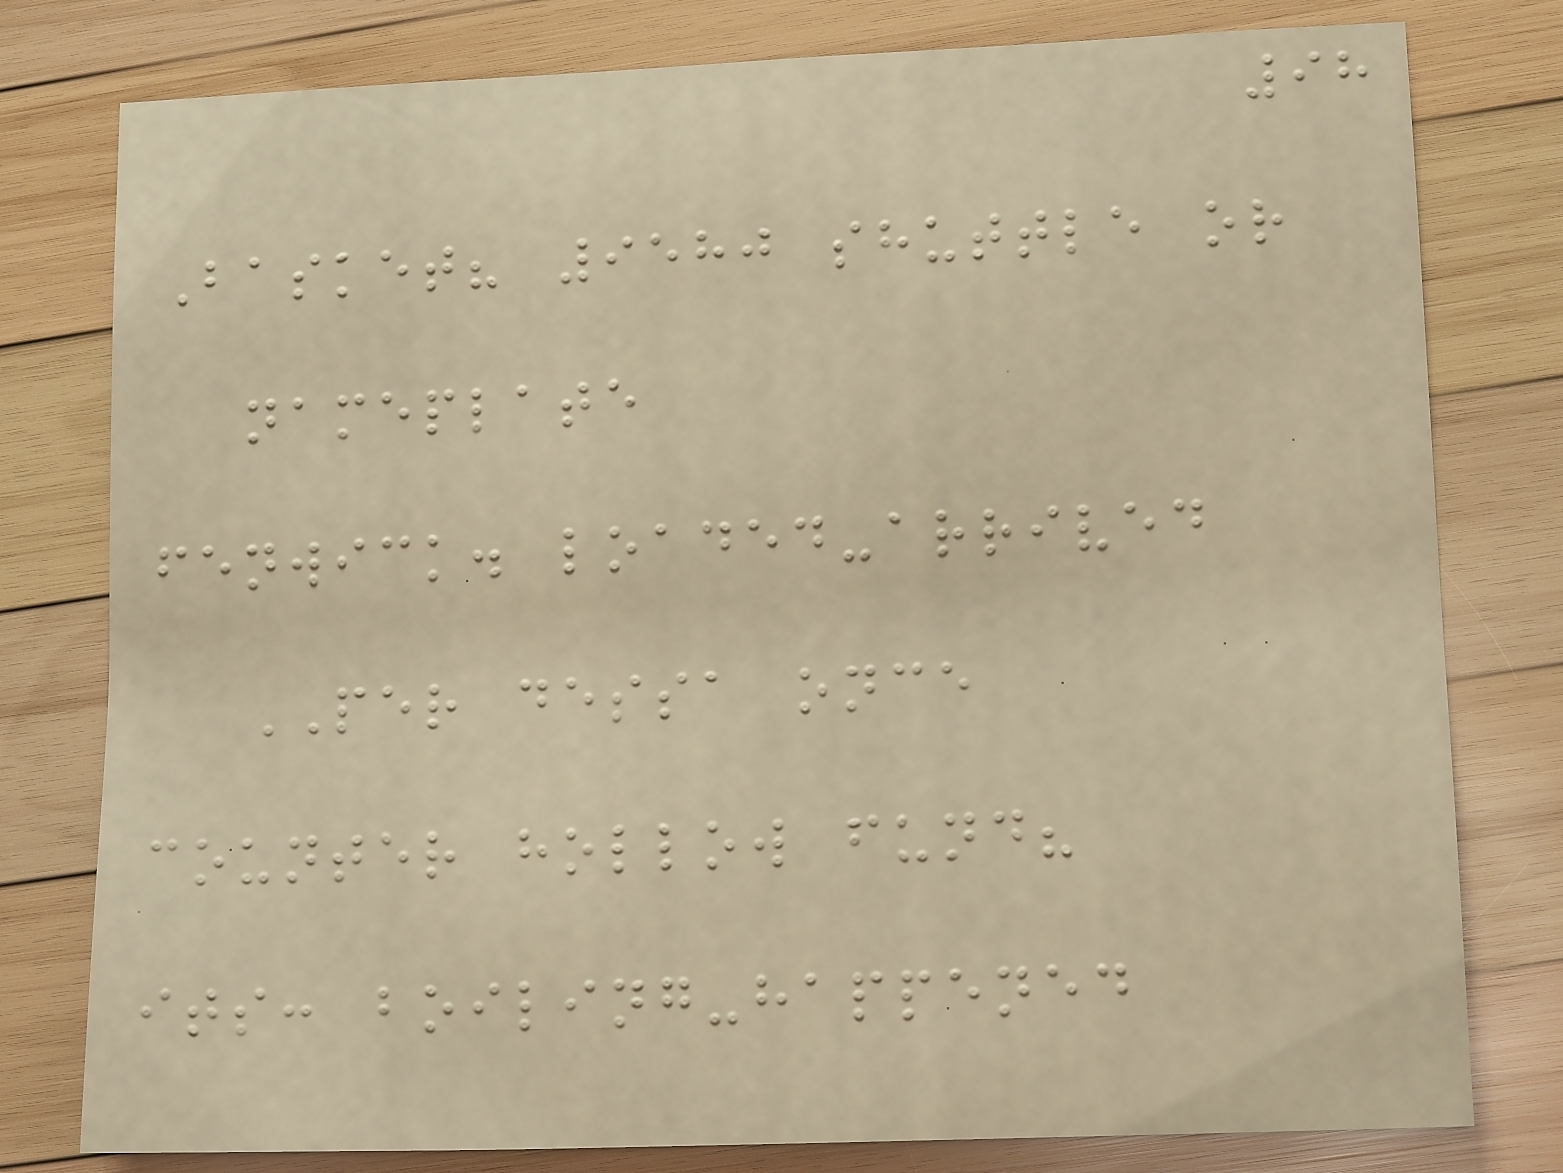98
Basket? 9580 shuttle or
nameplate
fenwick. loaded-arrived
PER dessa once
counter hollow fund?
its: boiling-happened
